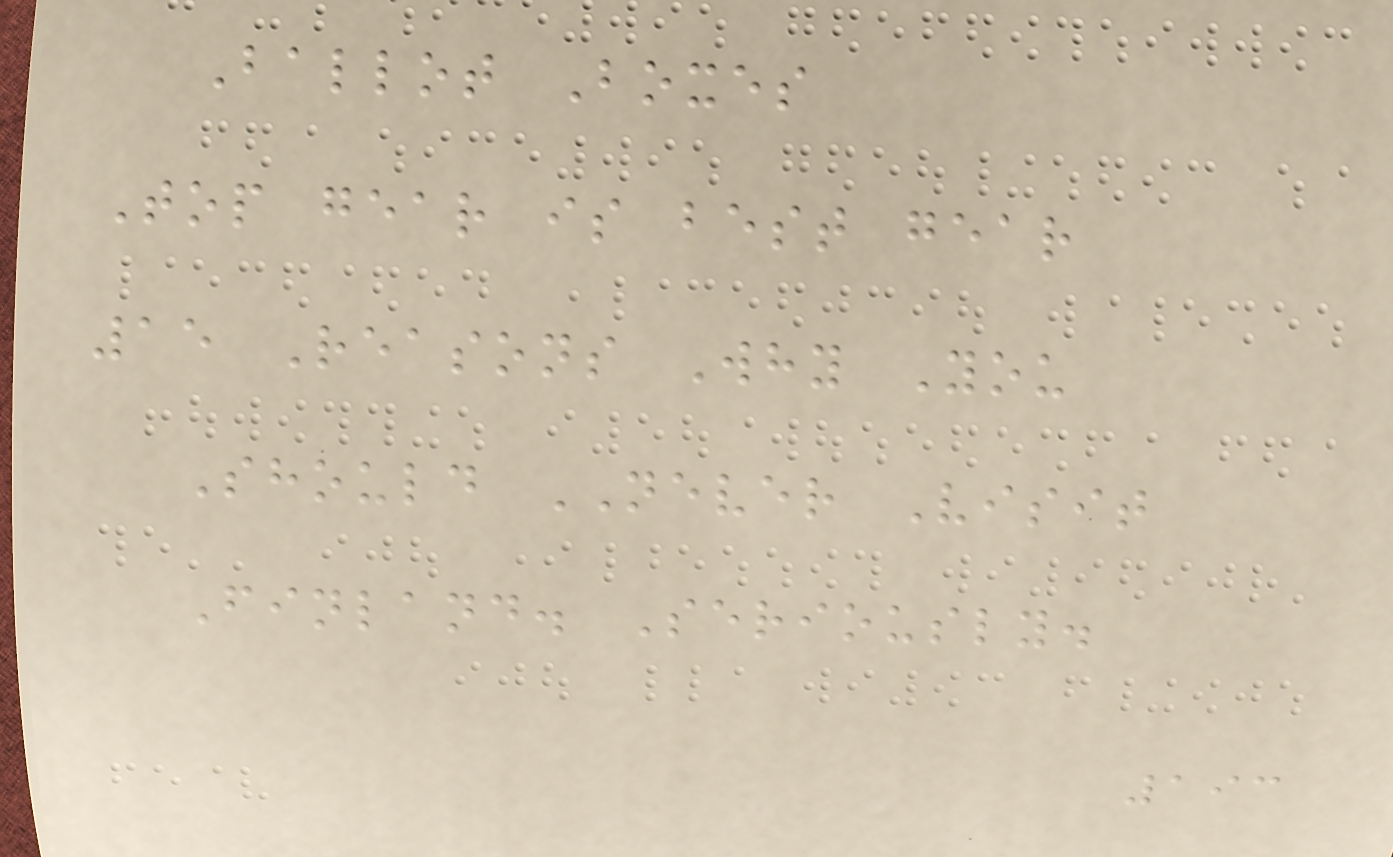Ballot Boxes
Top gear is best gear
15 Reasons Why You
Should NEVER Visit
Finland. Seriously.
193
